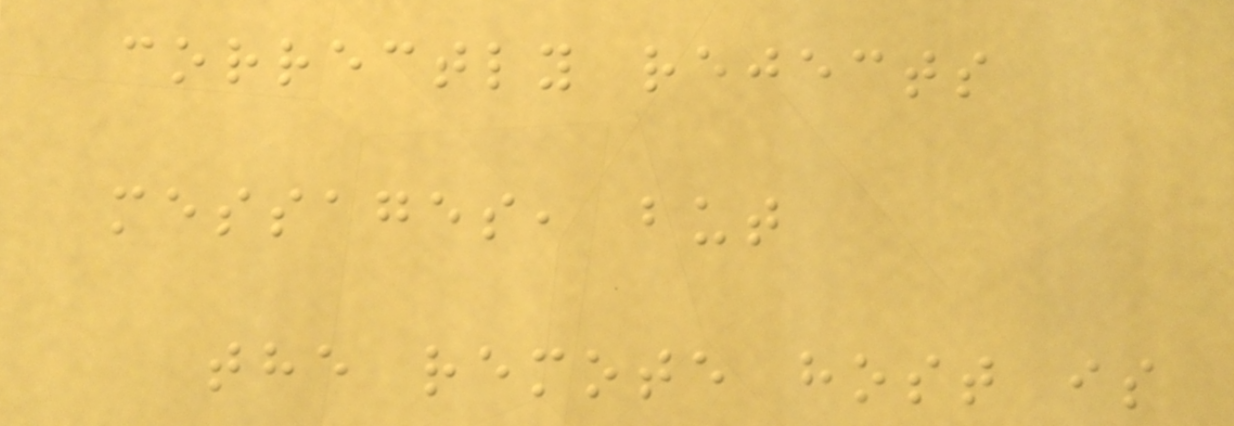correctly rejects
messages, but
the remote host is
